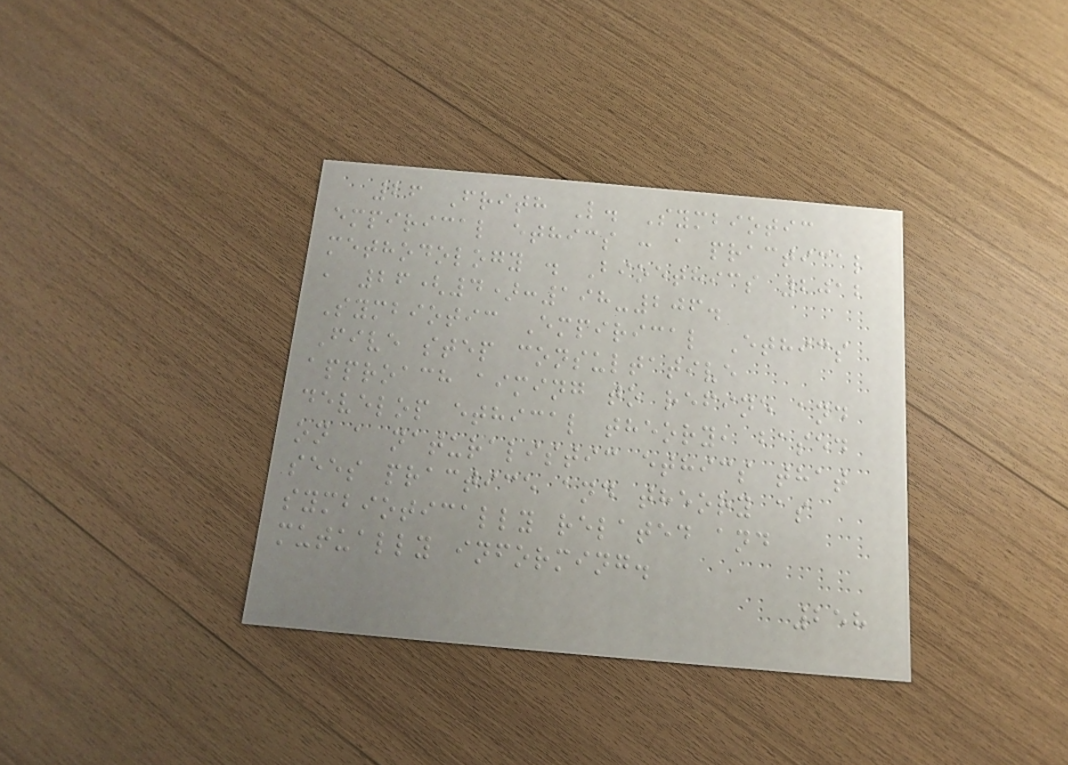26 Frith L. Symbiotic
empirical ethics : a practical
methodology . Bioethics 2012
, 26(4):198-206.
Symbiotic Empirical Ethics
Five step consultative
approach aiming to refine and
develop ethical theory, based
on a naturalistic ethics that
sees practice and theory as
symbiotically related and
mutually informing.
258
